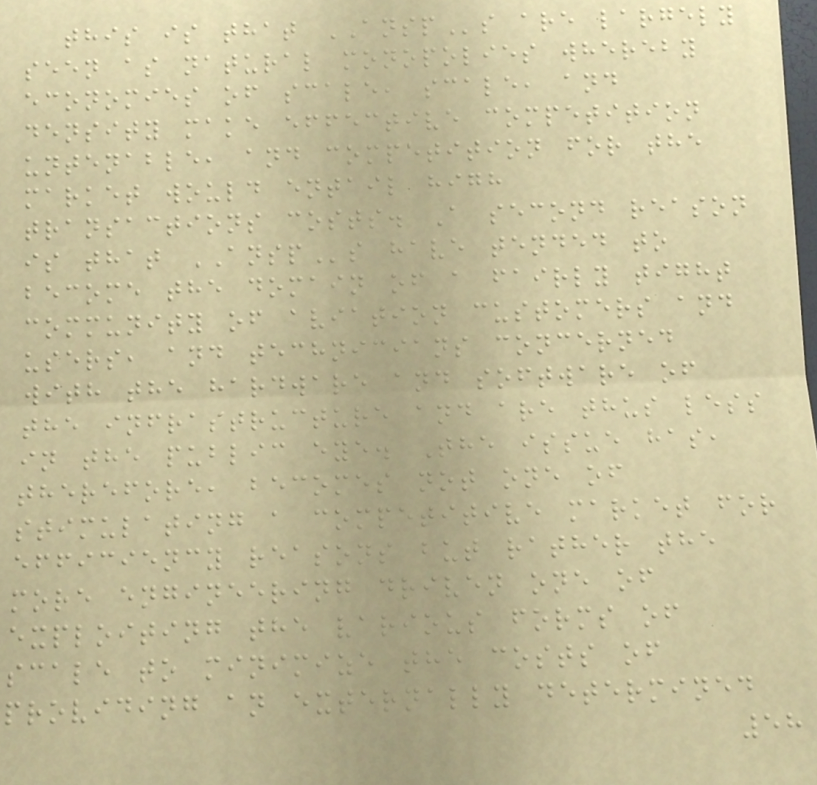this is that ANSPs are largely
seen as natural monopolies whereby
economies of scale, scale, and
density make effective competition
untenable, and competition for the
market would entail high
transactions costs. A second reason
is that ANSPs have tended to
become the domain of a fairly tight
community of aviation customers and
users, and technicians concerned
with the hardware and software of
the infrastructure and are thus less
in the public eye. The issue has,
therefore, becomes not one of
stimulating a competitive market for
efficiency reasons but rather the
more engineering driven one of
exploiting the various forms of
scale to minimize the costs of
providing an externally determined
58
